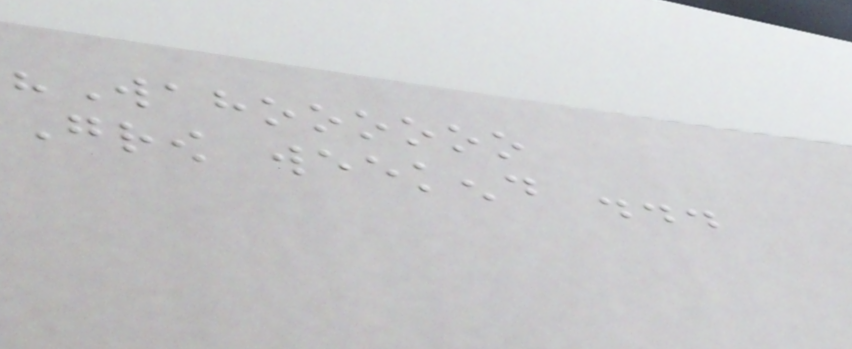"Wahoooooo
Grow weekend ...
